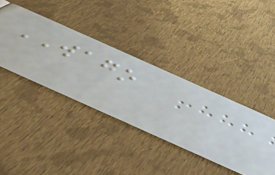WAGO
